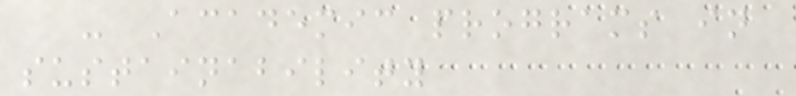- Academic programs in
sustainability
